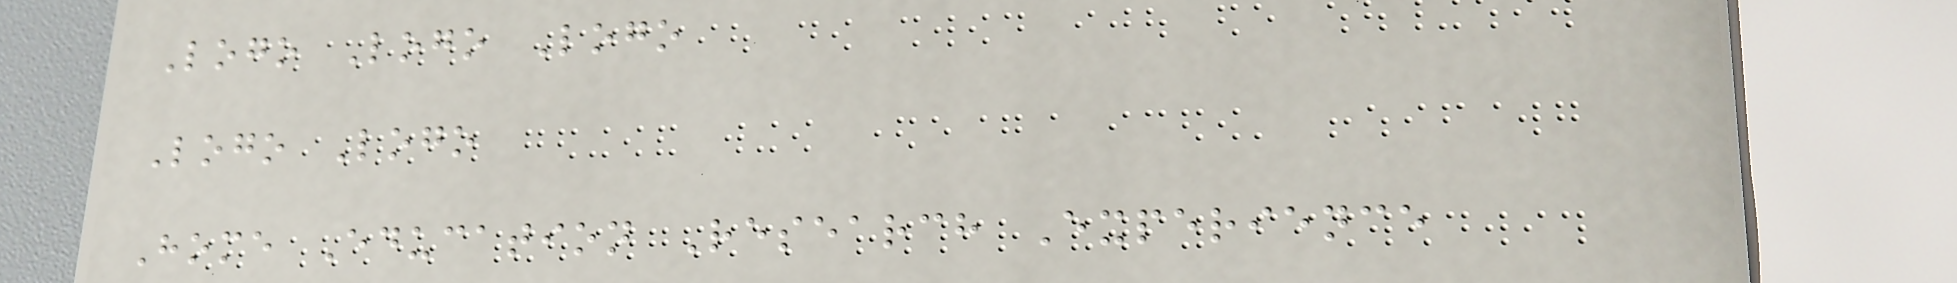Logo Logo Logo
Logo Logo
Home Education Research Experience
